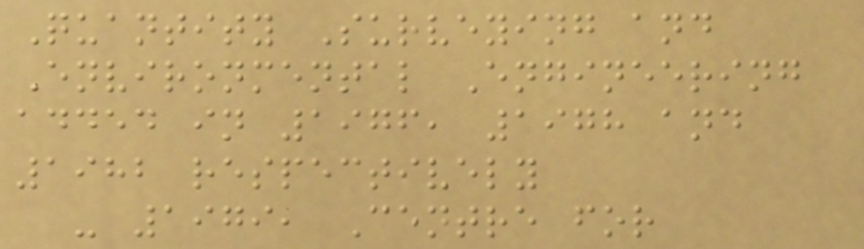Quantity Surveying and
Environmental Engineering
added in 1976, 1978 and
1982 respectively
- 1979, Centre for
